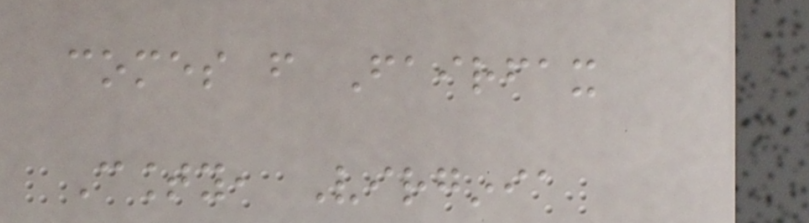comes from Fairfax
County, Virginia
